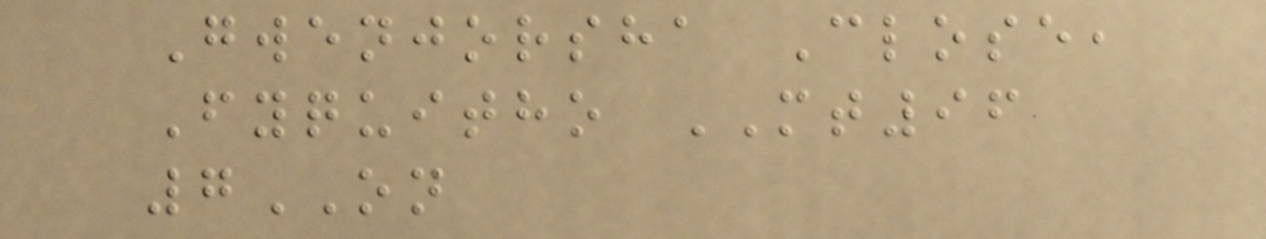Gwenjorsha Close,
Fyquitho MT96
7ON
